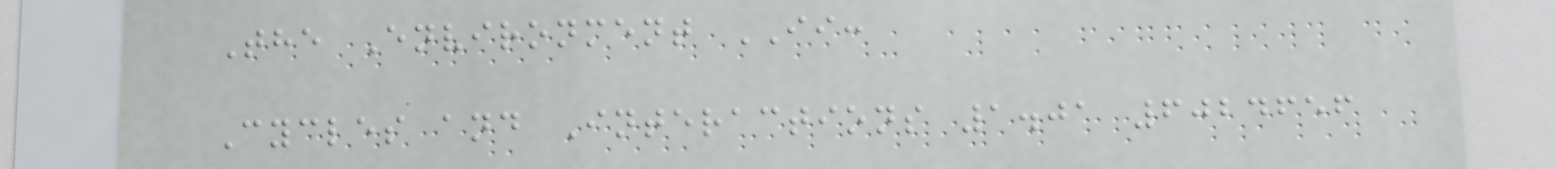The Environment II:
Cycles and Interactions 1.01 6024656
